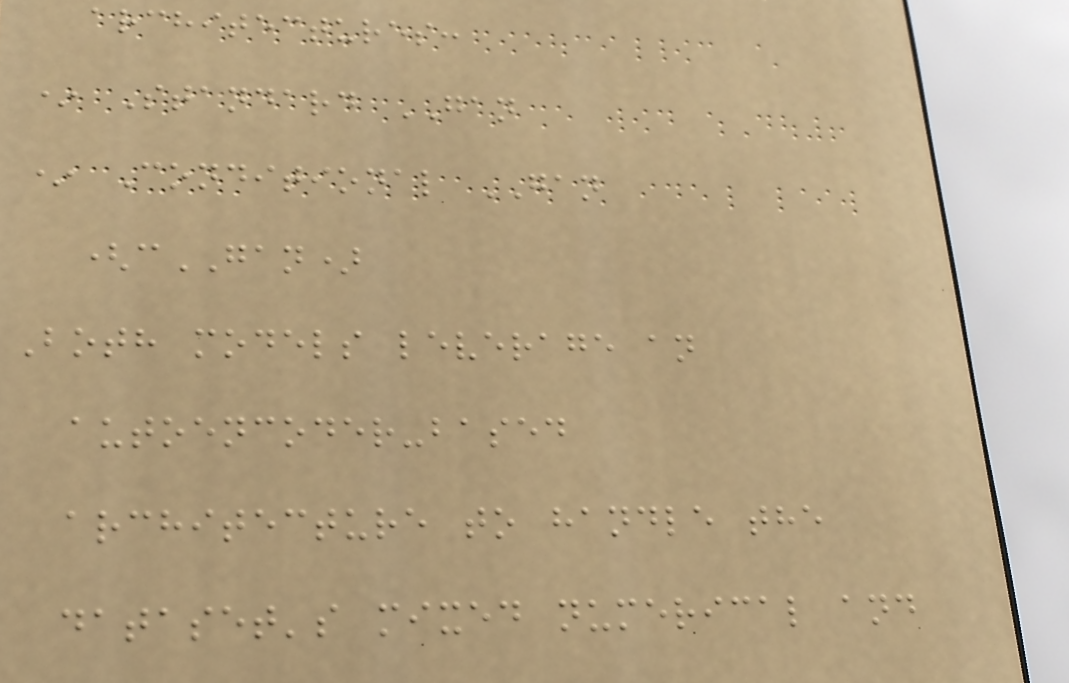architectures:
* Standard GAN
* Conditional GAN
(cGAN)
Both models leverage an
autoencoder-based
architecture to handle the
dataset's mixed numerical and
